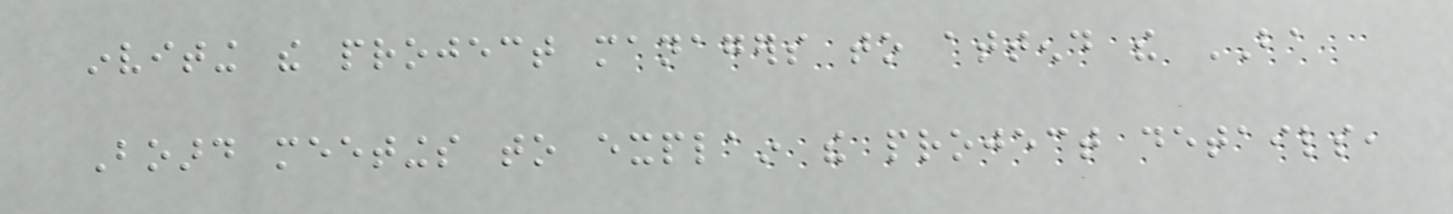inviting the project managers to attend the BA
Board meetings to explain the project details,
